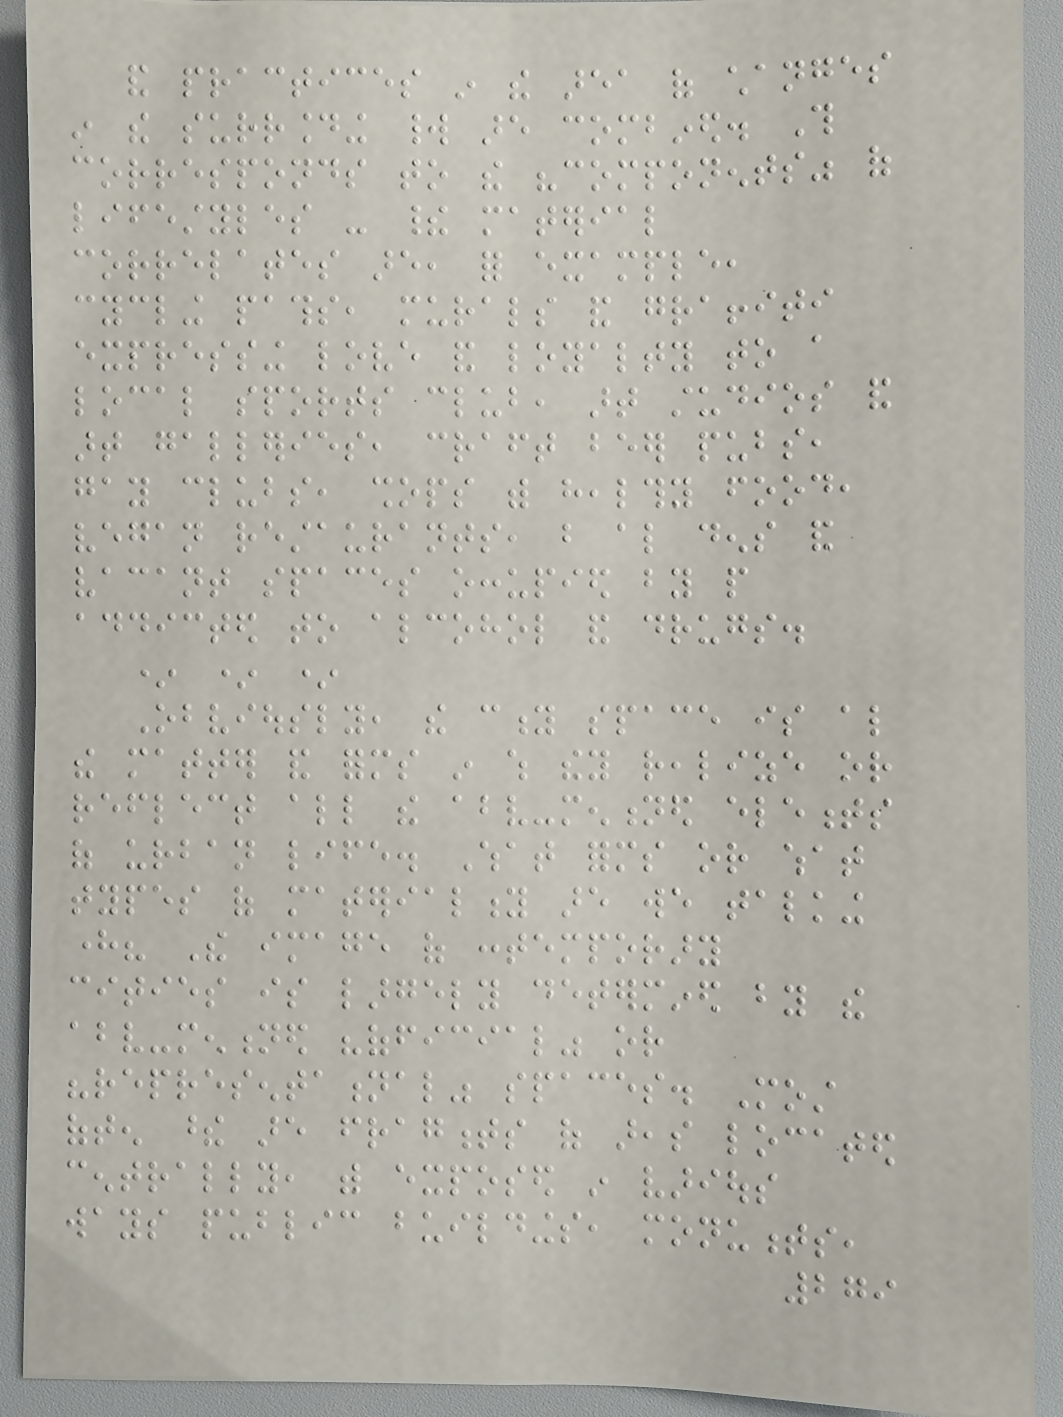and practices in the area of changes
in the surrounding world are combined. This
corresponds to the "components" of
lifestyles - their material
correlates are, for example,
cycling paths, murals and graffiti
expressing love and loyalty to a
local sports club, art studios and
art galleries, craft beer pubs,
gay clubs, shops with healthy food,
vegan restaurants, but also dens and
vacant spaces occupied by people
addicted to alcohol and drugs.
* * *
Obviously, the city space is also
the matter and forms in which they realize or
reflect all the above-mentioned elements
of urban life. What forms or what
types of materiality are we talking
here? The image of contemporary
cities is largely determined by the
above-mentioned "official" or
"representational" spaces. Most
often these are fragments of areas located
centrally, with exposed in various
ways public buildings, monuments,
279
